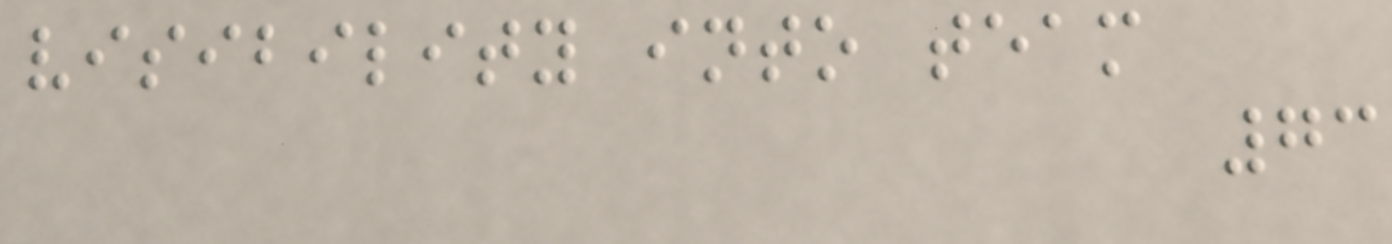visibility into team
73
